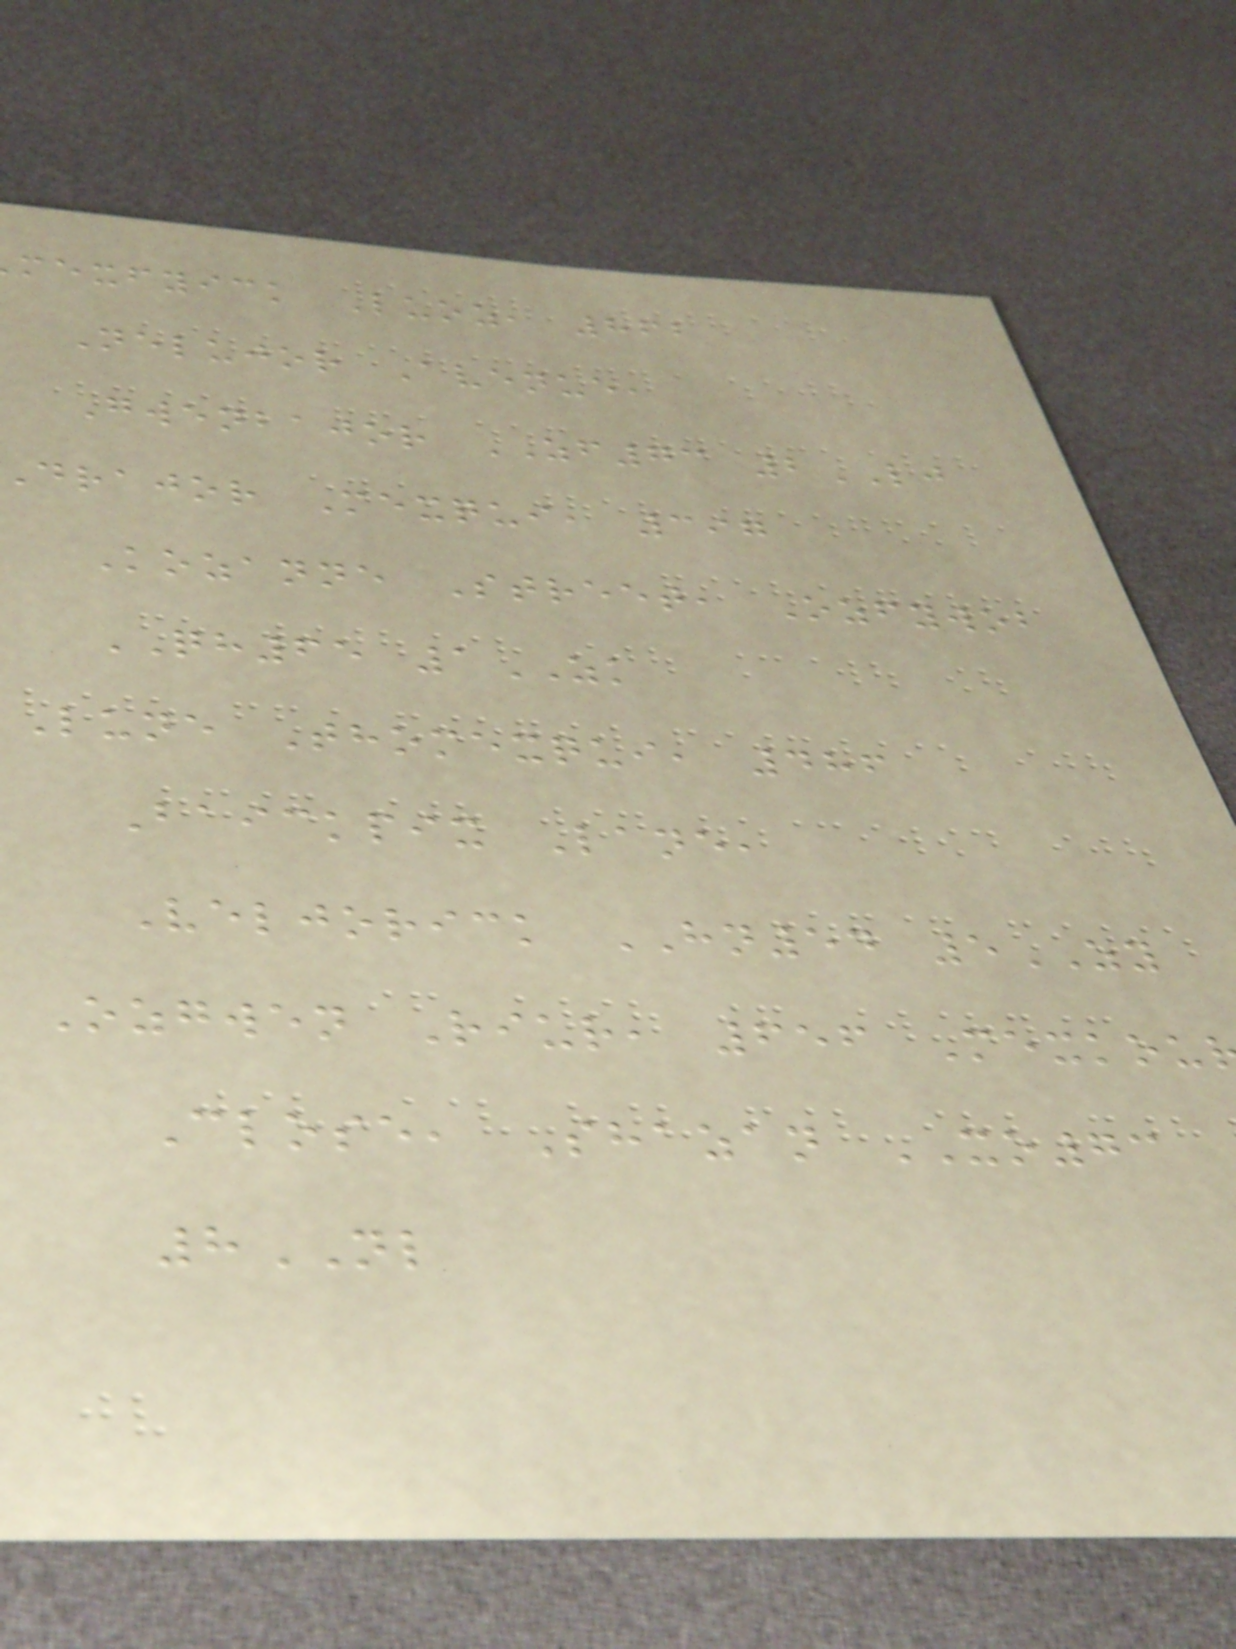mexfyick Luoz, 862
Nelujor Avenue,
Gwenbajor ZF73 2LJ
drajor Mexqui, 397
Kozanne Street, Ozfywob
QH65 1ZK
Lune Thomexqui, 486
Baickpix Lane,
Veljorick HN54 5ZY
Ozgwen Riur, 656 Mexkou
Close, Shazan XO73
8NL
